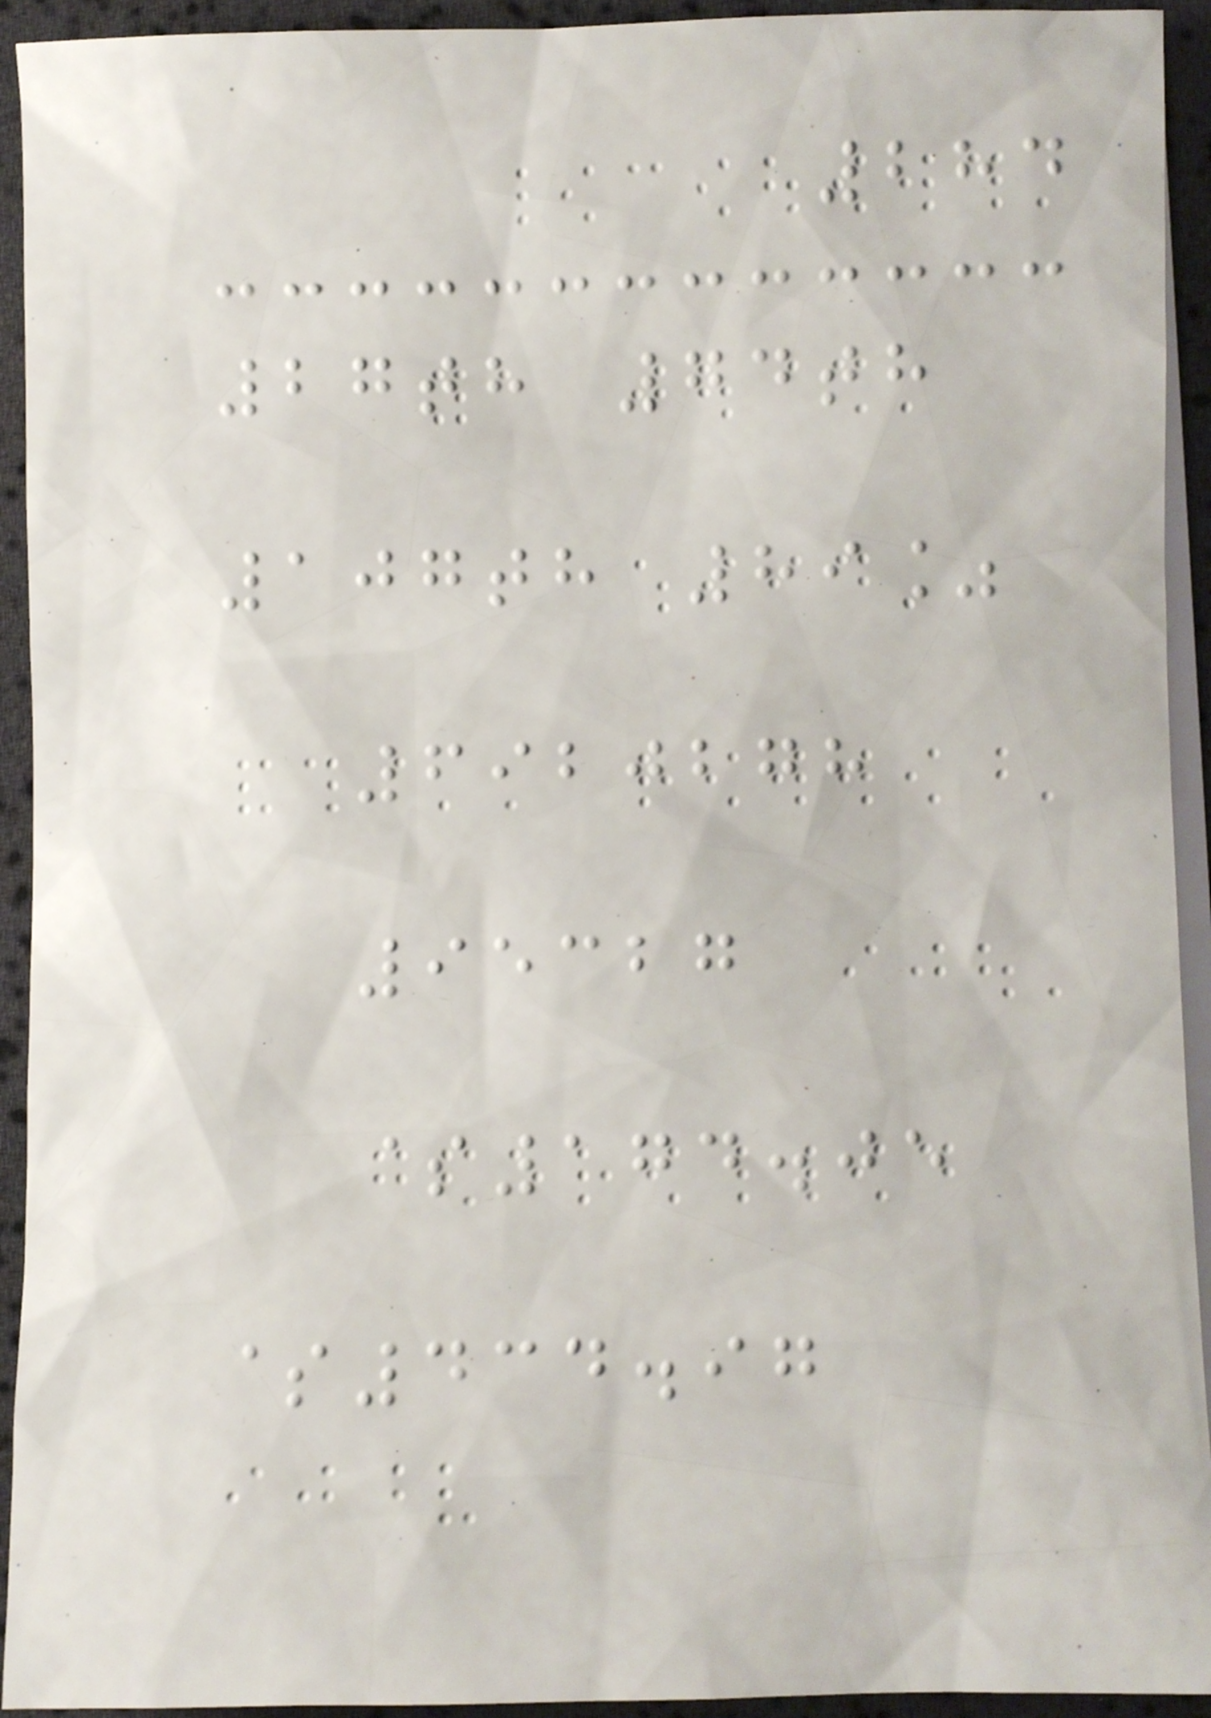284
27th 74th
107th 89%
6920278
95327
$174.05
$434.97
